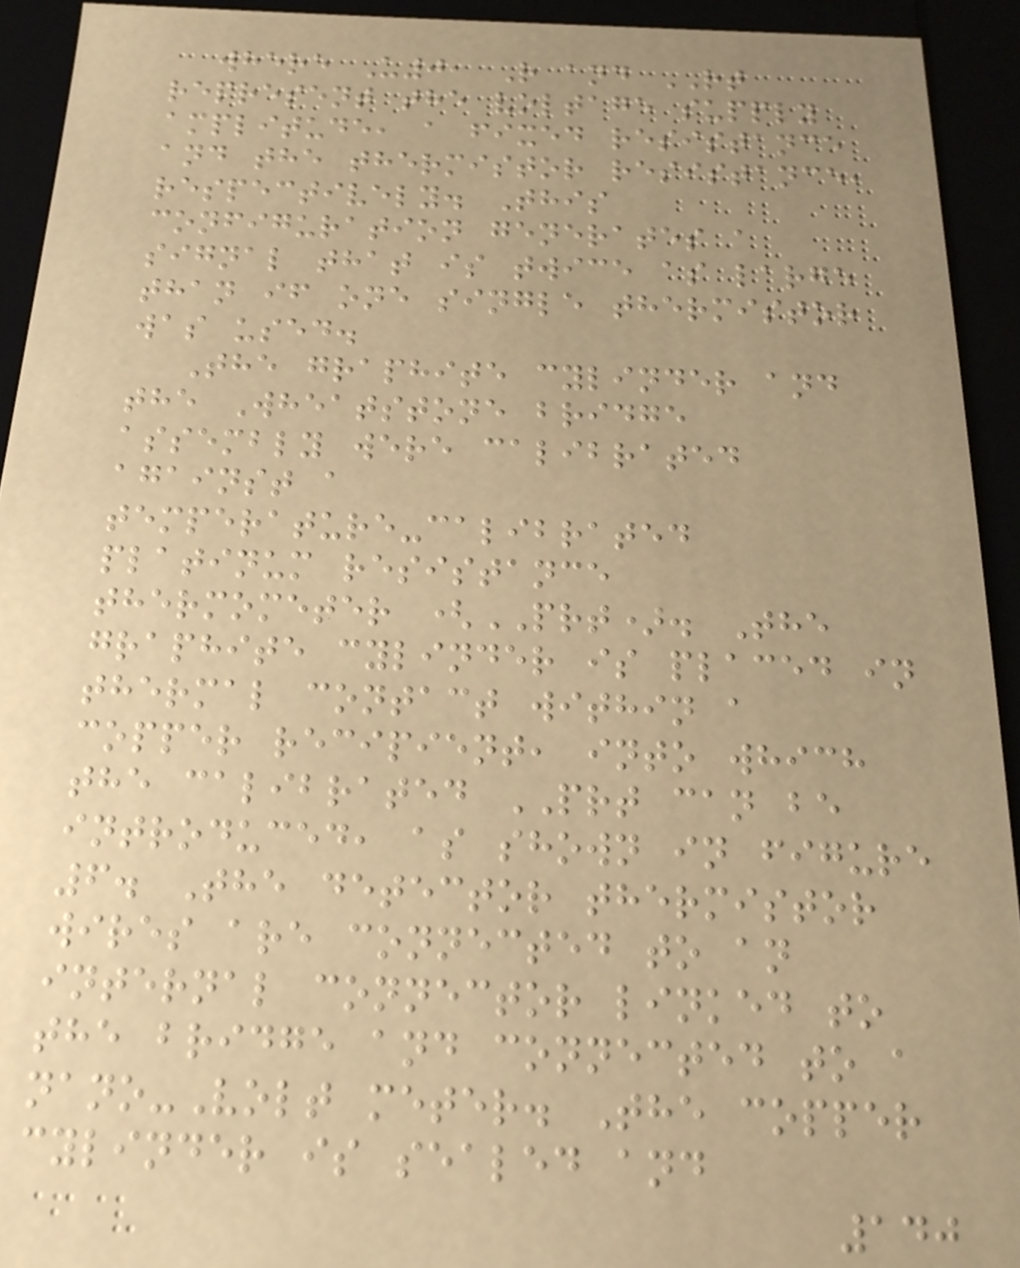where U0, R and RT
represent the voltage supply
amplitude, a fixed resistance
and the thermistor resistance,
respectively. This
configuration generates a
signal that is twice as large
than if one single thermistor
was used.
The graphite cylinder and
the Wheatstone bridge
assembly were calibrated
against a
temperature-calibrated
platinum resistance
thermometer (PRT). The
graphite cylinder is placed in
thermal contact within a
copper recipient, into which
the calibrated PRT can be
introduced, as shown in figure
6. The detector thermistor
wires are connected to an
internal connector linked to
the bridge and connected to a
nano-Volt meter. The copper
cylinder is sealed and
140
